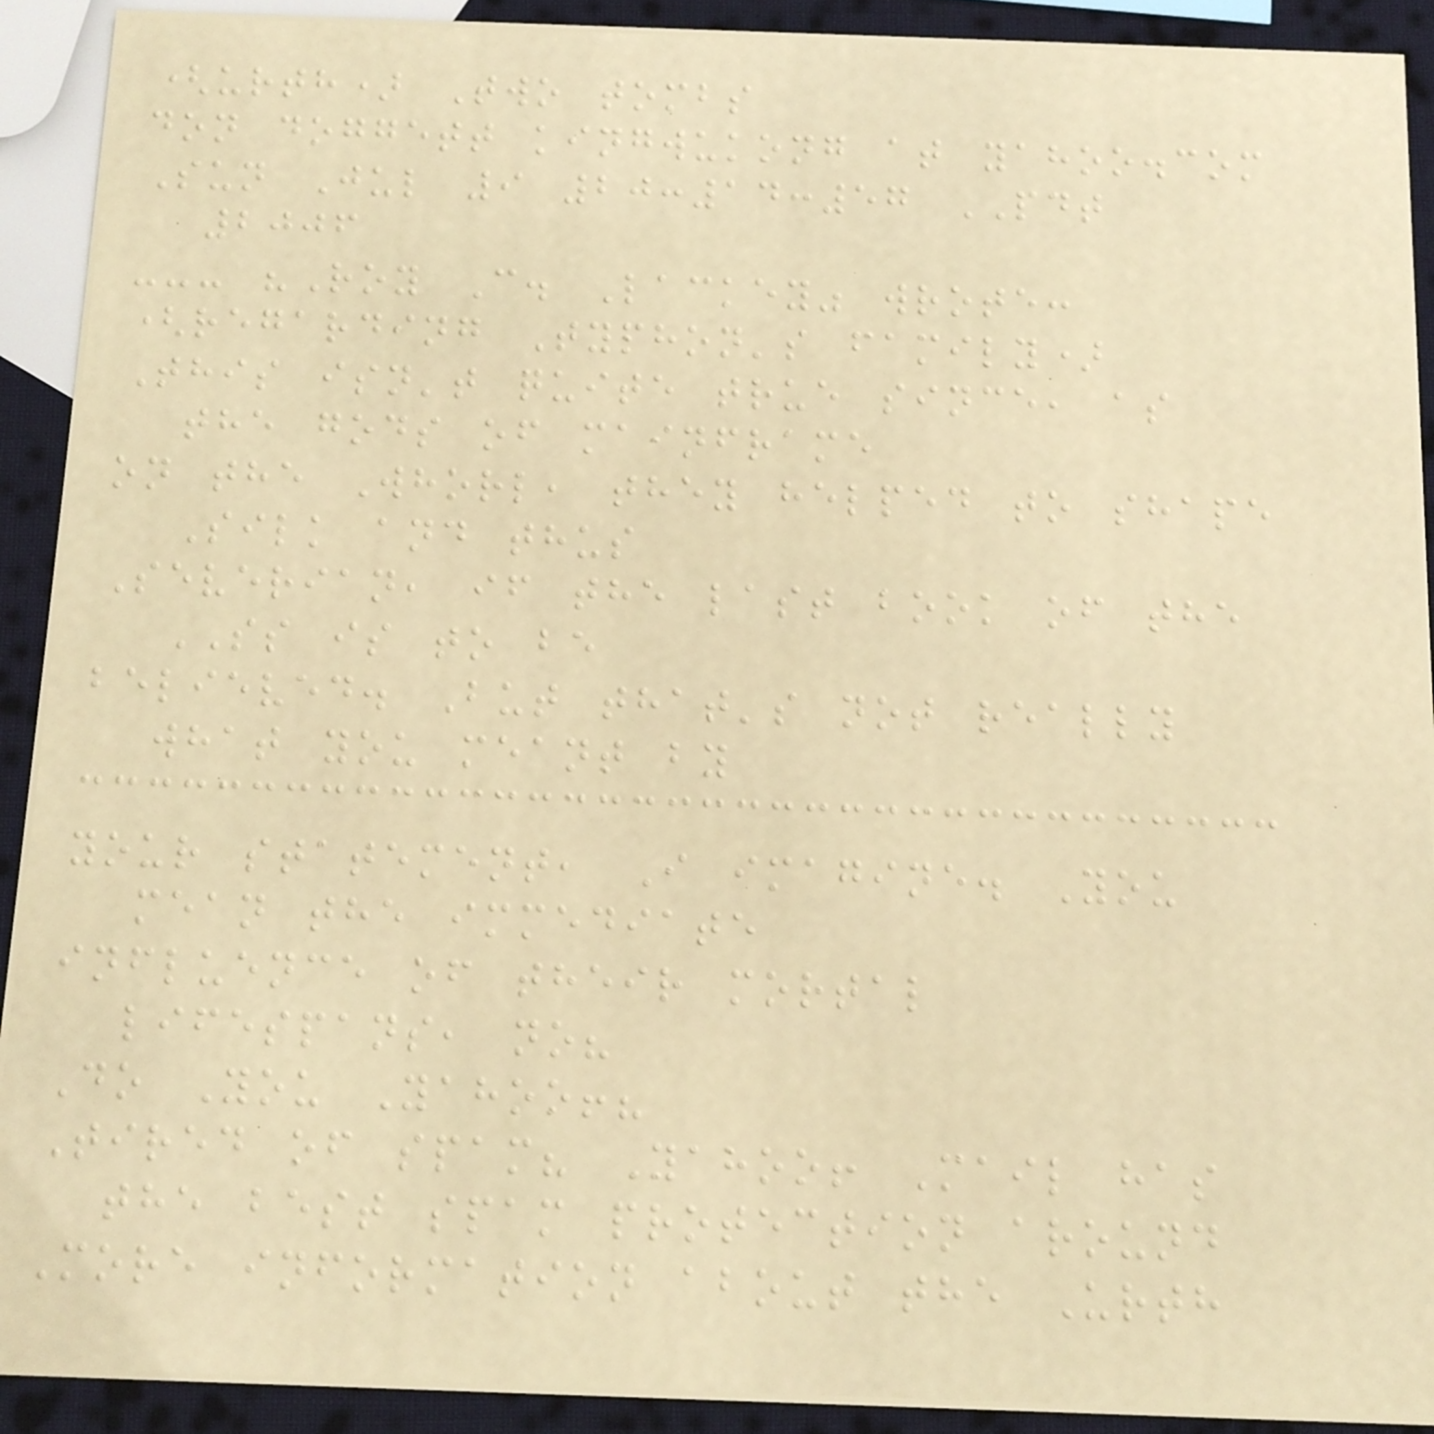(urth) Two tombs
don doggett kingwukong at yahoo.com
Sun Jul 9 20:14:57 PDT
2006
--- "Roy C. Lackey" wrote:
(regarding Typhon's family)
This isn't quite true since, as
the gods of mainframe
on the Whorl, they helped to shape
Silk and thus
Severian, if the last book of the
SS is to be
believed. But that's not really
what you meant by
your statement, I imagine. You
mean the immediate
influence of their mortal
lifespans, no?
Do You Yahoo!?
Tired of spam? Yahoo! Mail has
the best spam protection around
More information about the Urth
